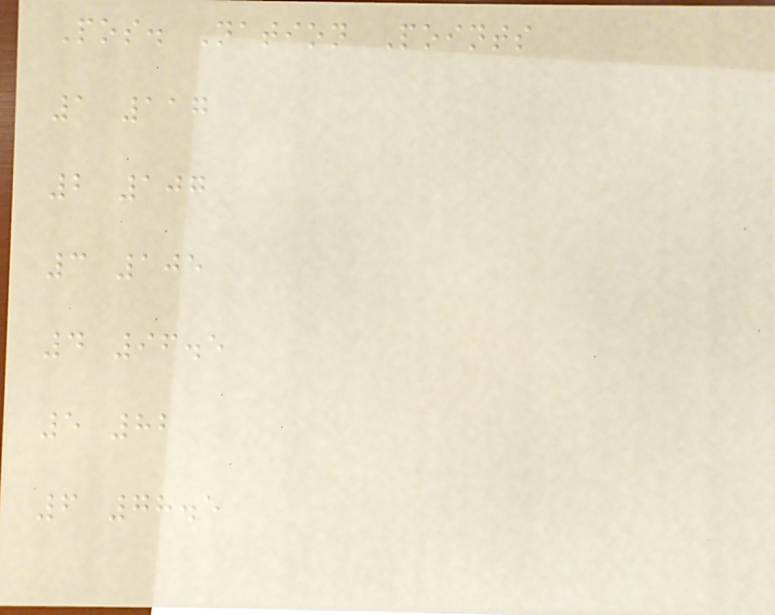Pos. Nation Points
1 117
2 107
3 105
4 96.5
5 82
6 78.5
